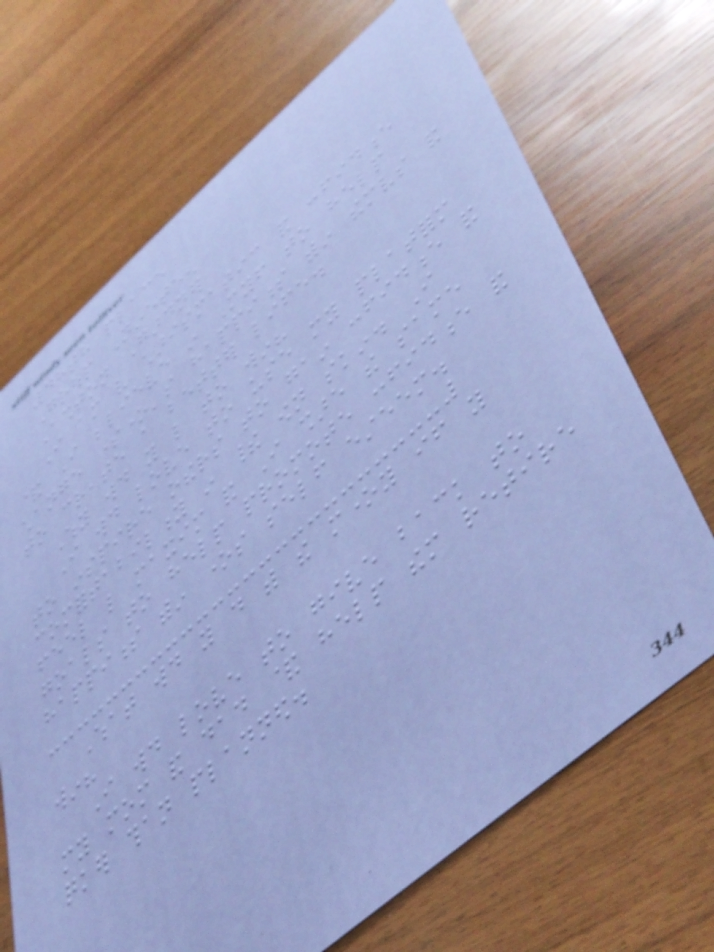48th place
Group Nineteen
Ashton Gardner
I am very charismatic and confidence
& I believe in Myself to help
change someone's happiness within themselves and
to create a better life.
Why would you like to win?
I would love to use my platform
to inspire others to gain confidence and
comfortability in their own skin. I
feel like maxim and I share the same
goals to help promote confidence and
happiness within ones self esteem.
What would you do with the money if you
win?
I would love to give back to
my mom and dad & help them retire
quicker than planned.
